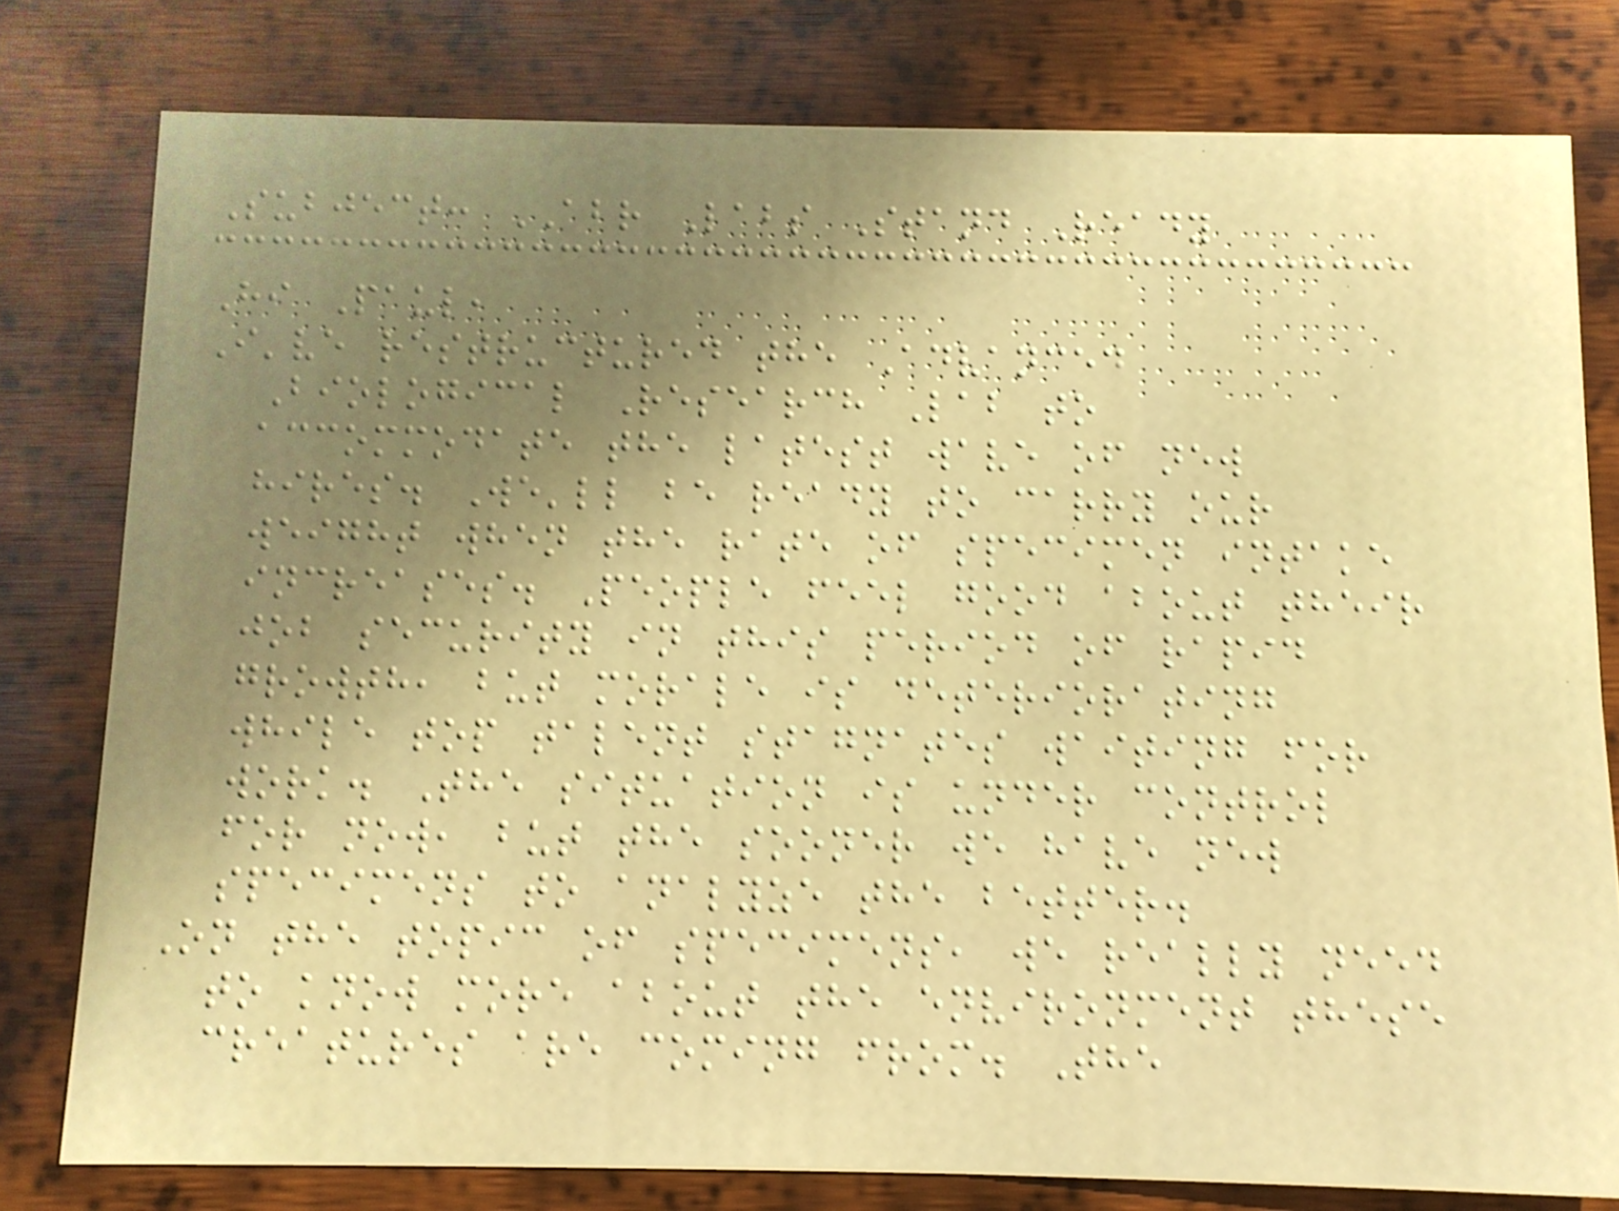Subject: ABR Labs Stand Ready
Hi Paul,
I've restructured the Advanced
Biological Research Lab to
accommodate the latest wave of new
hires. We'll be ready to carry our
weight when the rate of specimen intake
increases. People feel good about their
job security in this period of rapid
growth, but morale is deteriorating
while top talent stagnates waiting for
work. The situation is under control
for now, but the sooner we have new
specimens to analyze the better.
On the topic of specimens, we really need
to know more about the environment these
creatures are coming from. The
